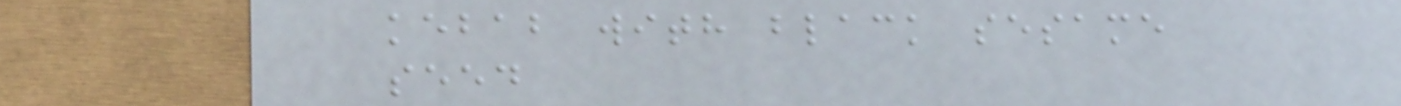kebab with black sesame
seed
